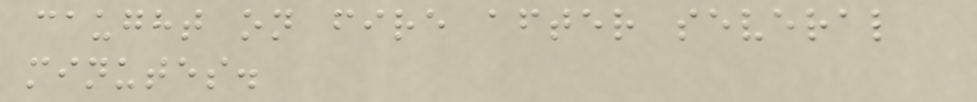caught on fire after several
minutes.
